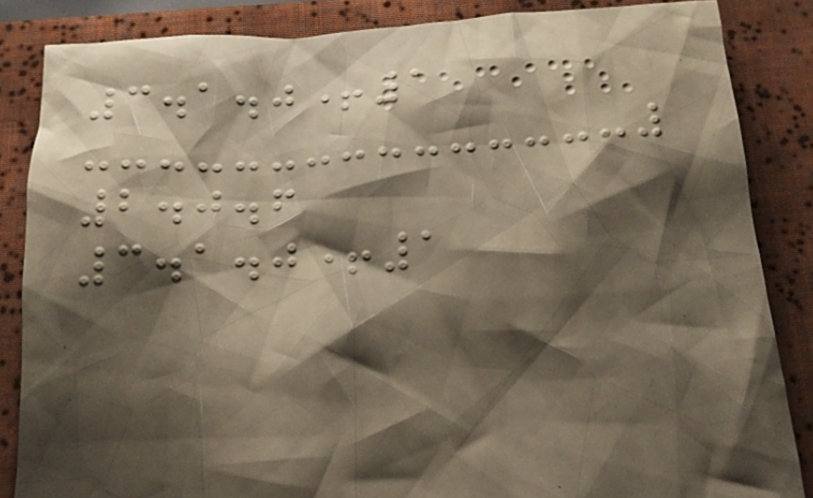3.1.0+1
2.0.6
3.1.0+1
